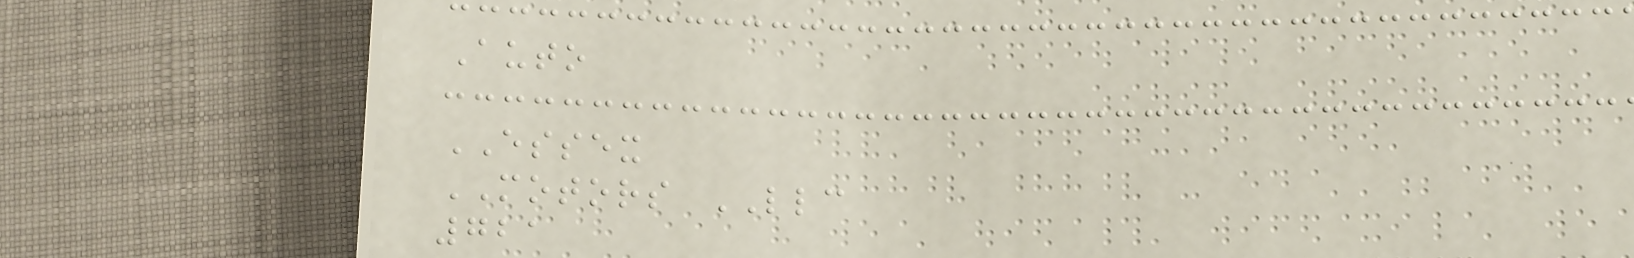Auto
ESSEX
MOTORS LLC
721
